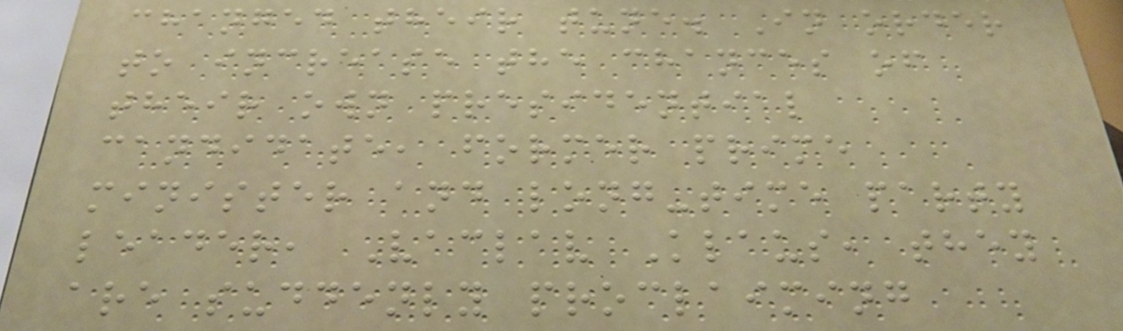changed their tune. In order
to increase the chances of
their own presidential
candidate, former prime
minister and long-time party
leader, Vaclav Klaus, they
are suddenly proclaiming
